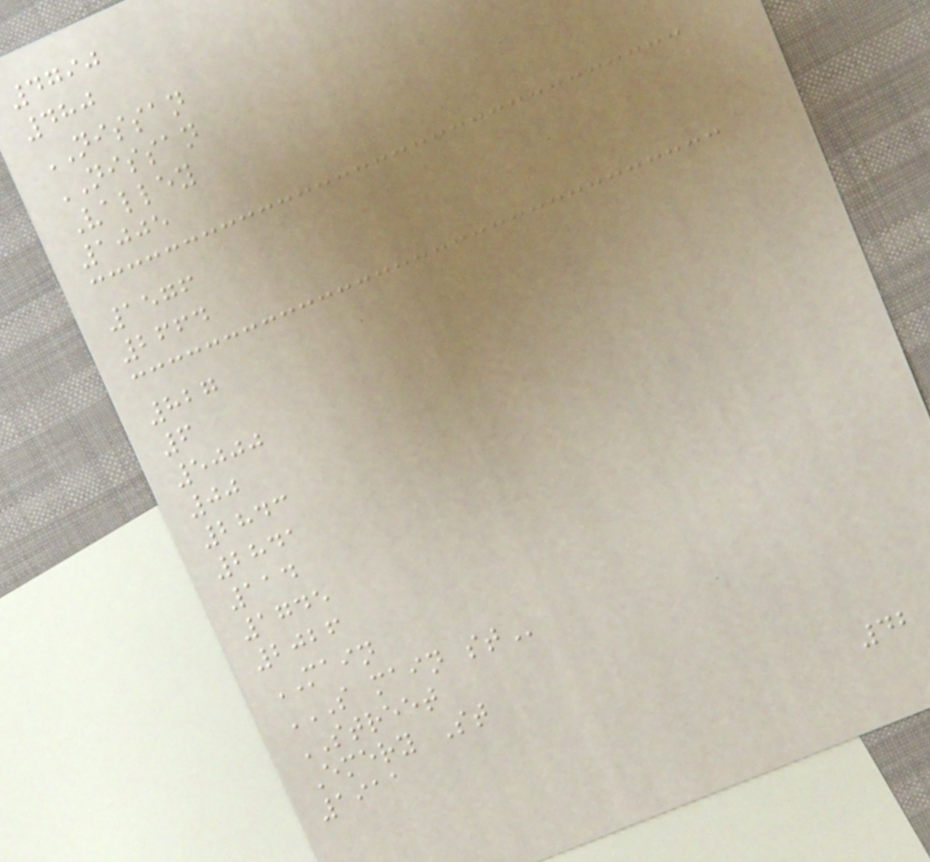4790
480
NISSAN
NISSAN
Valley
1005
1576
2664
827
6
5000
00
2843
2841
114
1745
2026
MAIN
S MAIN ST
STREET
Emery St
1911
42
